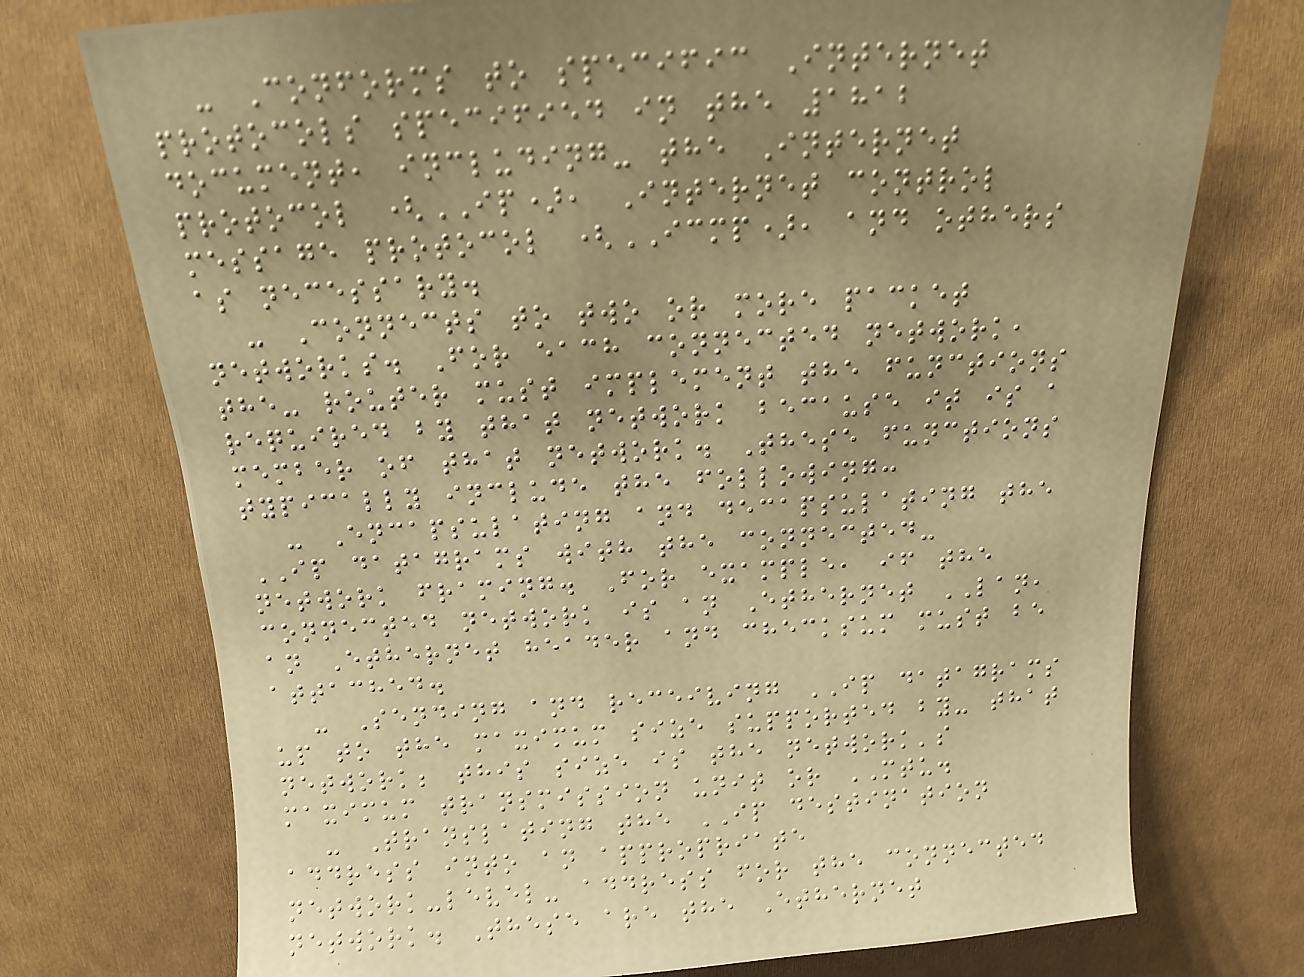- Conforms to specific Internet
protocols specified in the 1812
document, including- the Internet
protocol (IP), Internet control
message protocol (ICMP), and others
as necessary.
- Connects to two or more packet
networks. For each connected network,
the- router must implement the functions
required by that network because it is a
member of that network. These functions
typically include the following:
- Encapsulating and decapsulating the
IP datagrams with the connected-
network framing. For example, if the
connected network is an Ethernet LAN,
an Ethernet header and checksum must be
attached.
- Sending and receiving IP datagrams
up to the maximum size supported by- that
network; this size is the network's
maximum transmission unit or MTU.
- Translating the IP destination
address into an appropriate
network-level- address for the connected
network. These are the Ethernet
